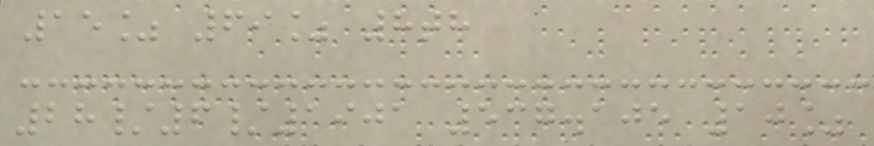15% 69% 8th
28/6/1901 537.105 10%
